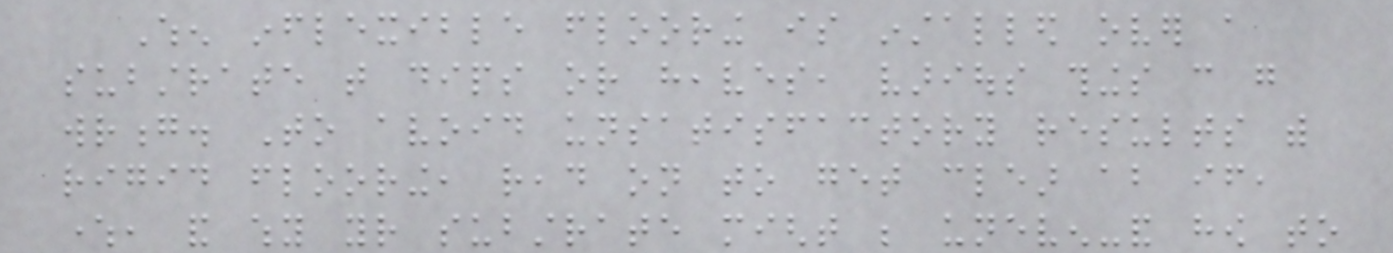When inflexible flooring is installed over a
substrate that dips or heaves, various things can go
wrong. To avoid unsatisfactory results with
rigid flooring, read on to get clear about if,
where, and why your substrate might be uneven-and how to
